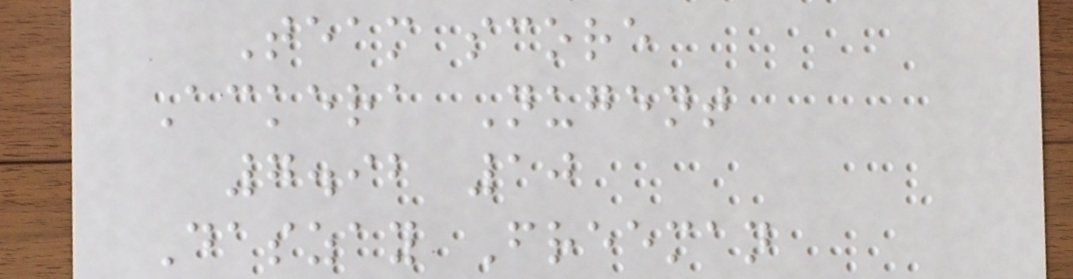Team score
Ackera Nugent
7.92 10
Daszay Freeman
